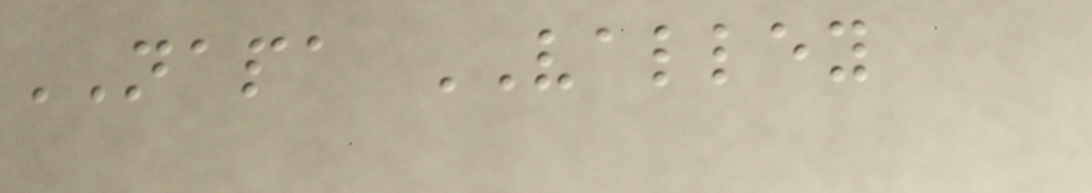NAPA VALLEY
